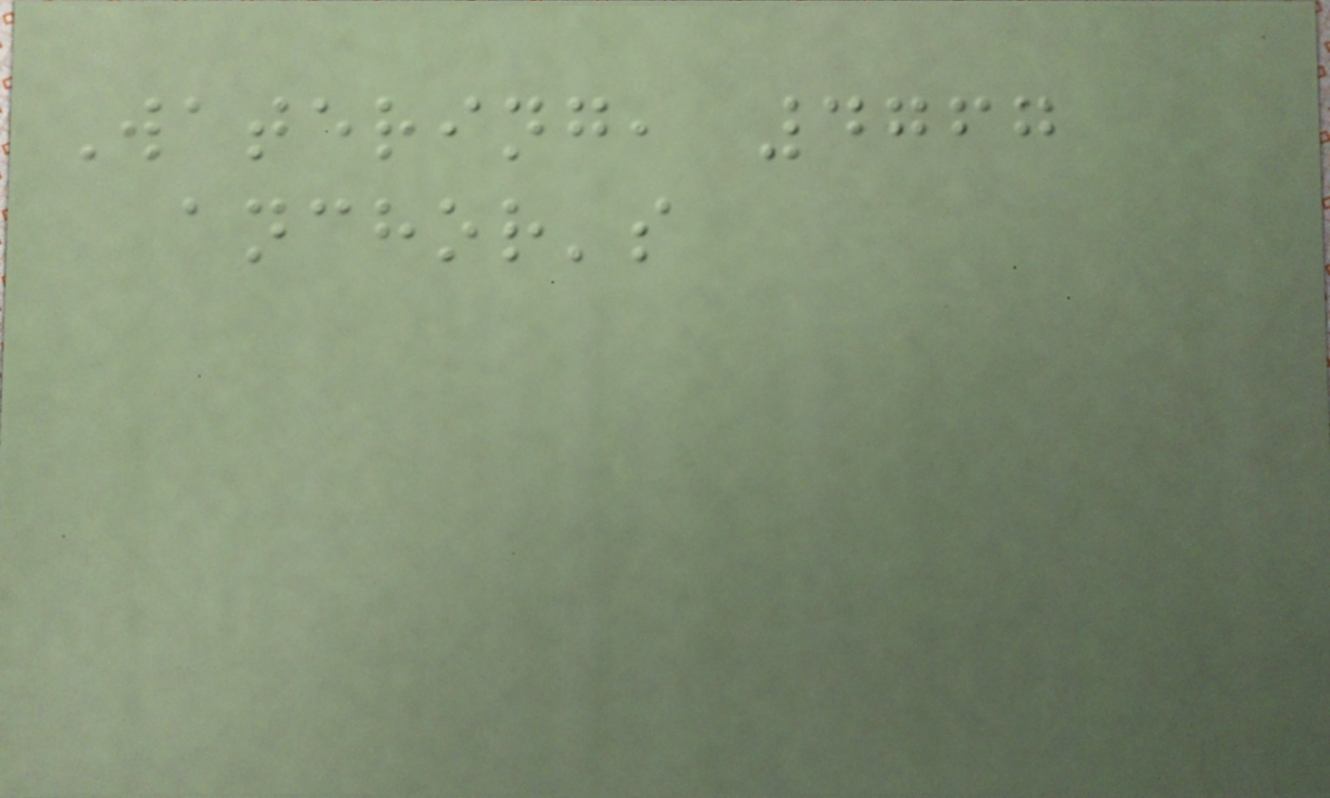Watering, 4767
anchor's
